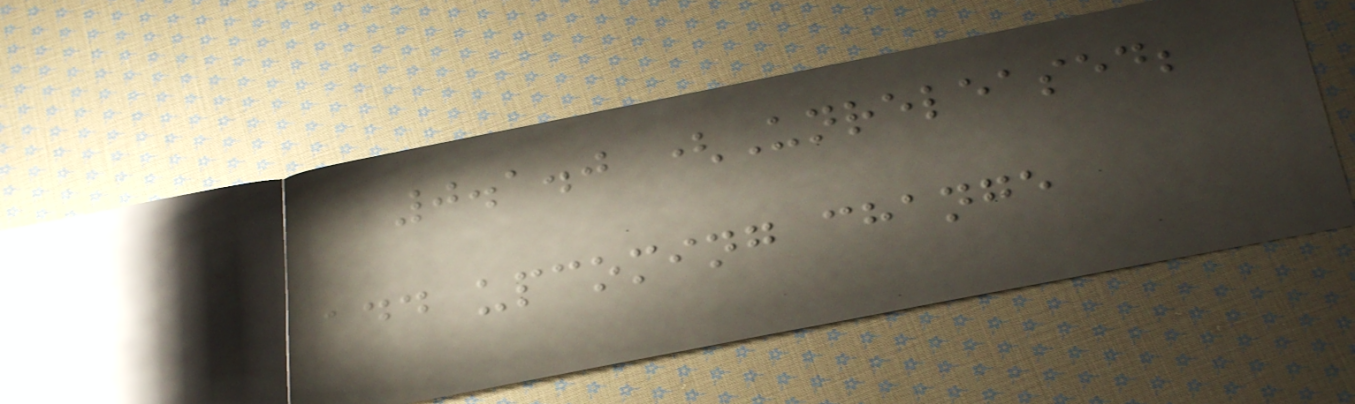0.1.0 (Unreleased;
add upcoming change
